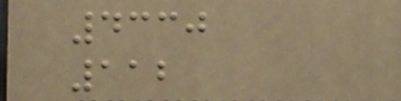4330
112
